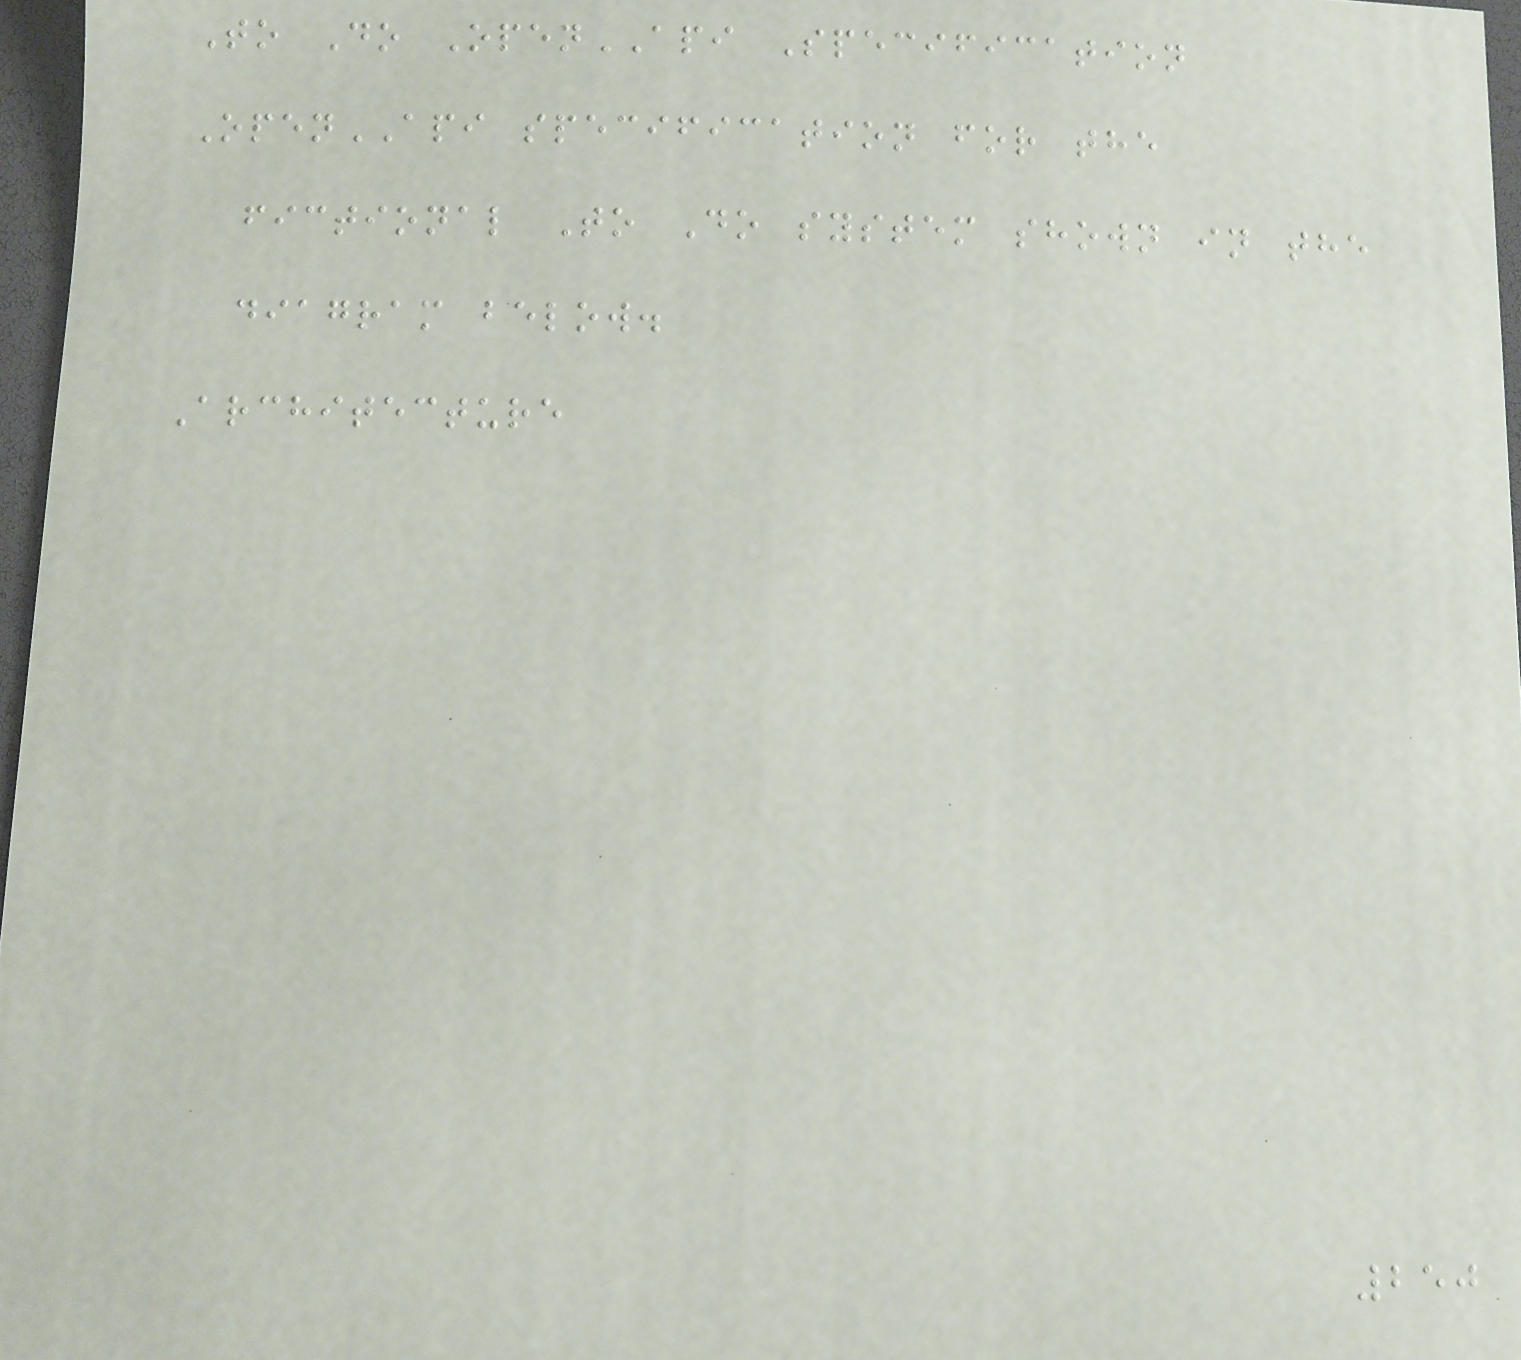To Do OpenAPI Specification
OpenAPI specification for the
fictional To Do system shown in the
diagram below.
Architecture
250
